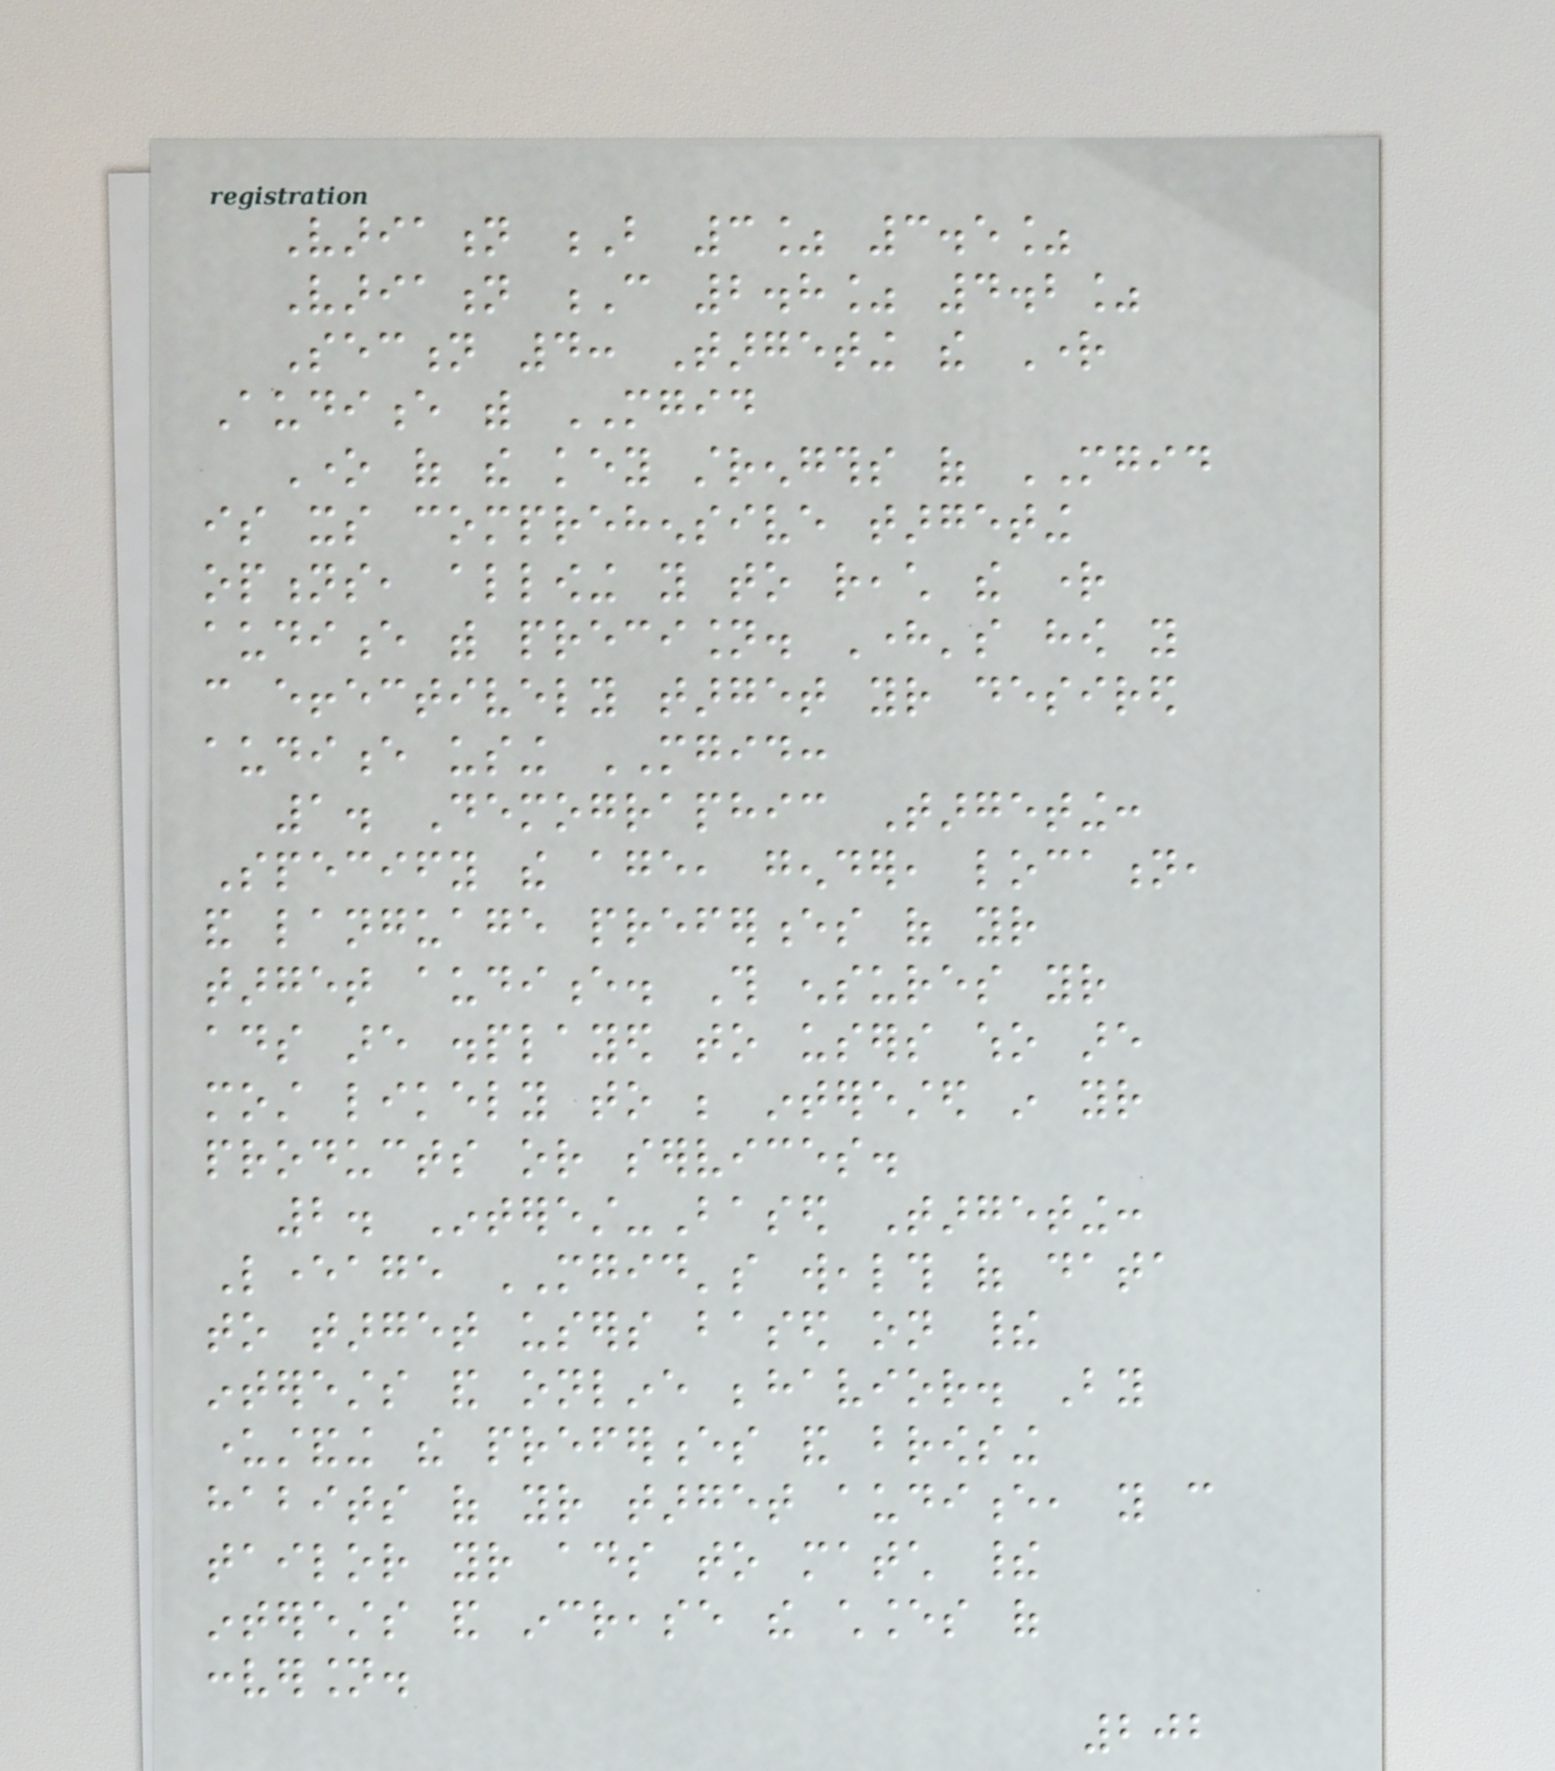Variation B 3% 3.5%
Variation C 2.8% 4.2%
Section 4: Targeting the Right
Audience with MGID
One of the key strengths of MGID
is its comprehensive targeting
options, allowing you to reach the right
audience with precision. Here's how you
can effectively target your desired
audience using MGID:
1. Demographic Targeting:
Specify the age, gender, location,
and language preferences of your
target audience. This ensures your
ads are displayed to users who are
most likely to be interested in your
products or services.
2. Interest-Based Targeting:
Leverage MGID's wealth of data
to target users based on their
interests and online behavior. By
understanding the preferences and browsing
habits of your target audience, you can
tailor your ads to match their
interests and increase the chances of
conversion.
202
